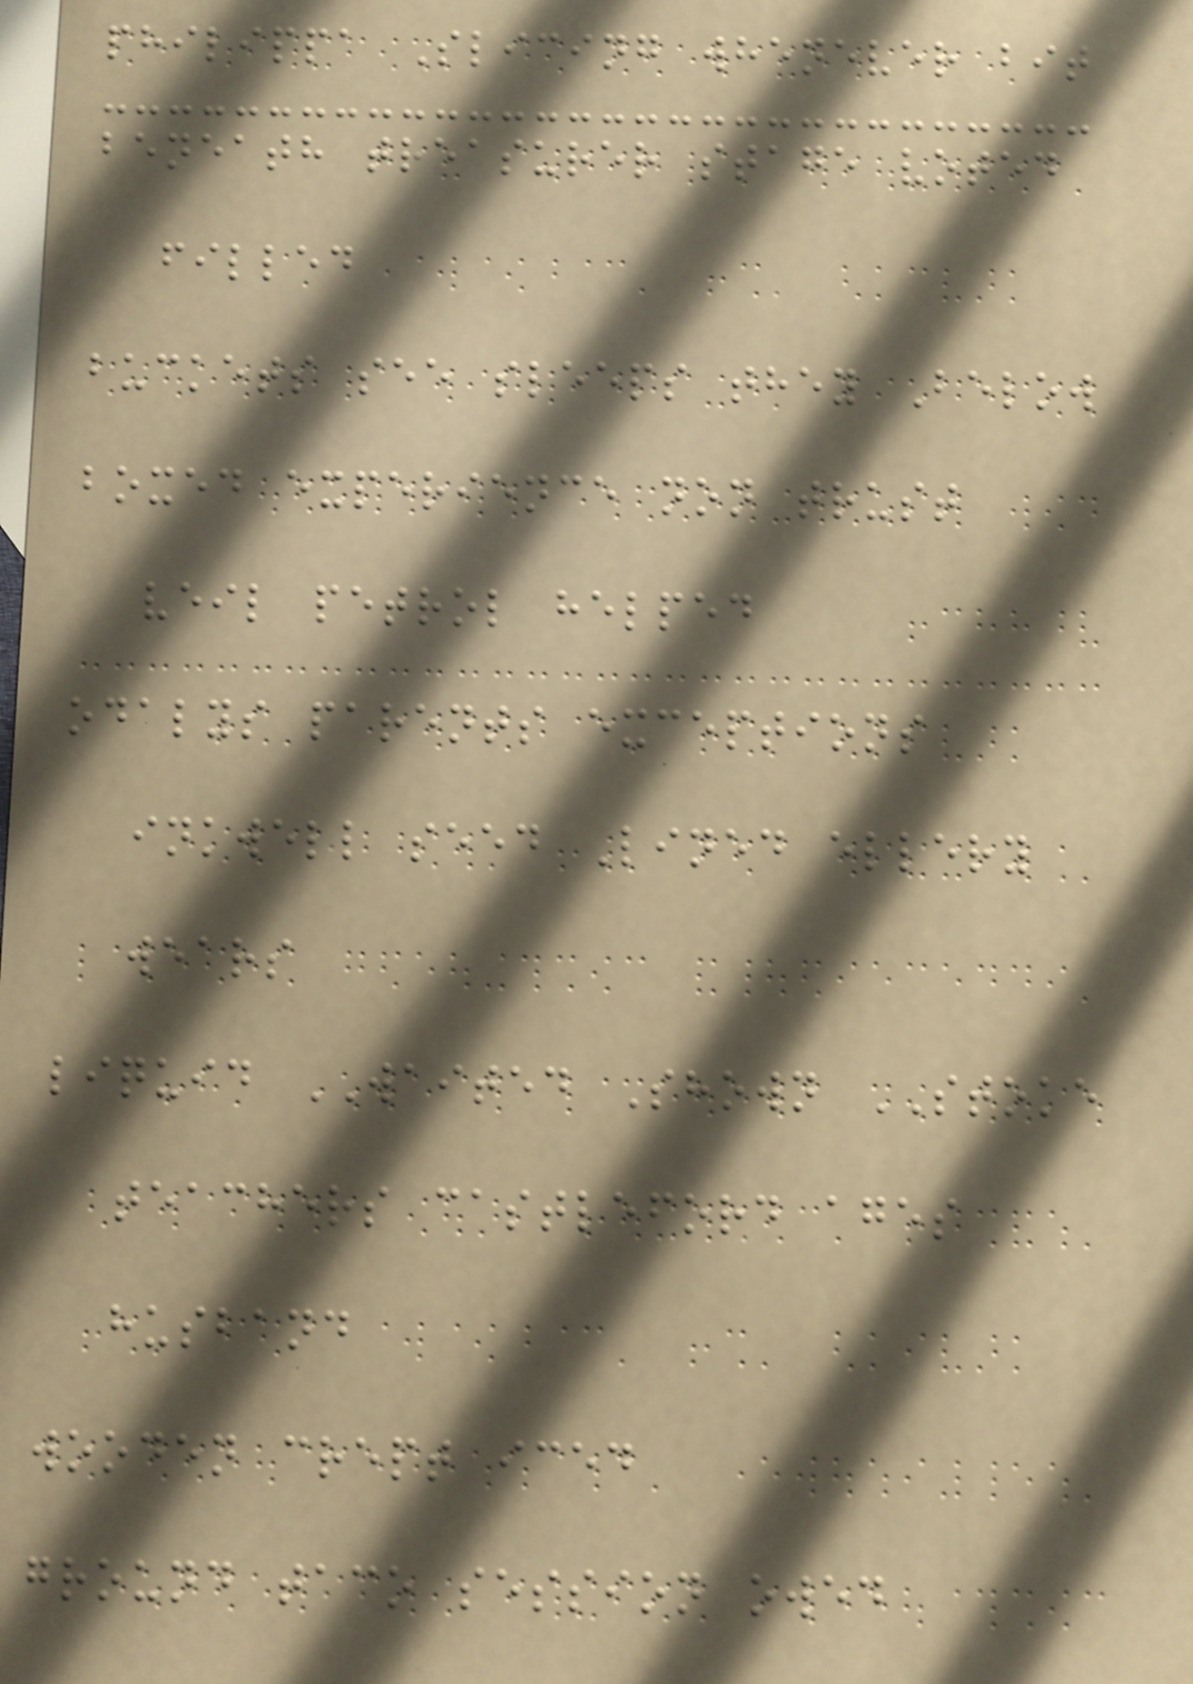philippa Slicing whenever bit
beneath treasurer stage voted
filled
buckets see sleeps they Below
boxed experience non trust
veil petrol helped
odalys parents exceptions
inkwell seed Lined ellery
wears
liquid WAITED Shown STOKE
teachers castleford ages
husband
wooden crept iced
ground taco session owed
